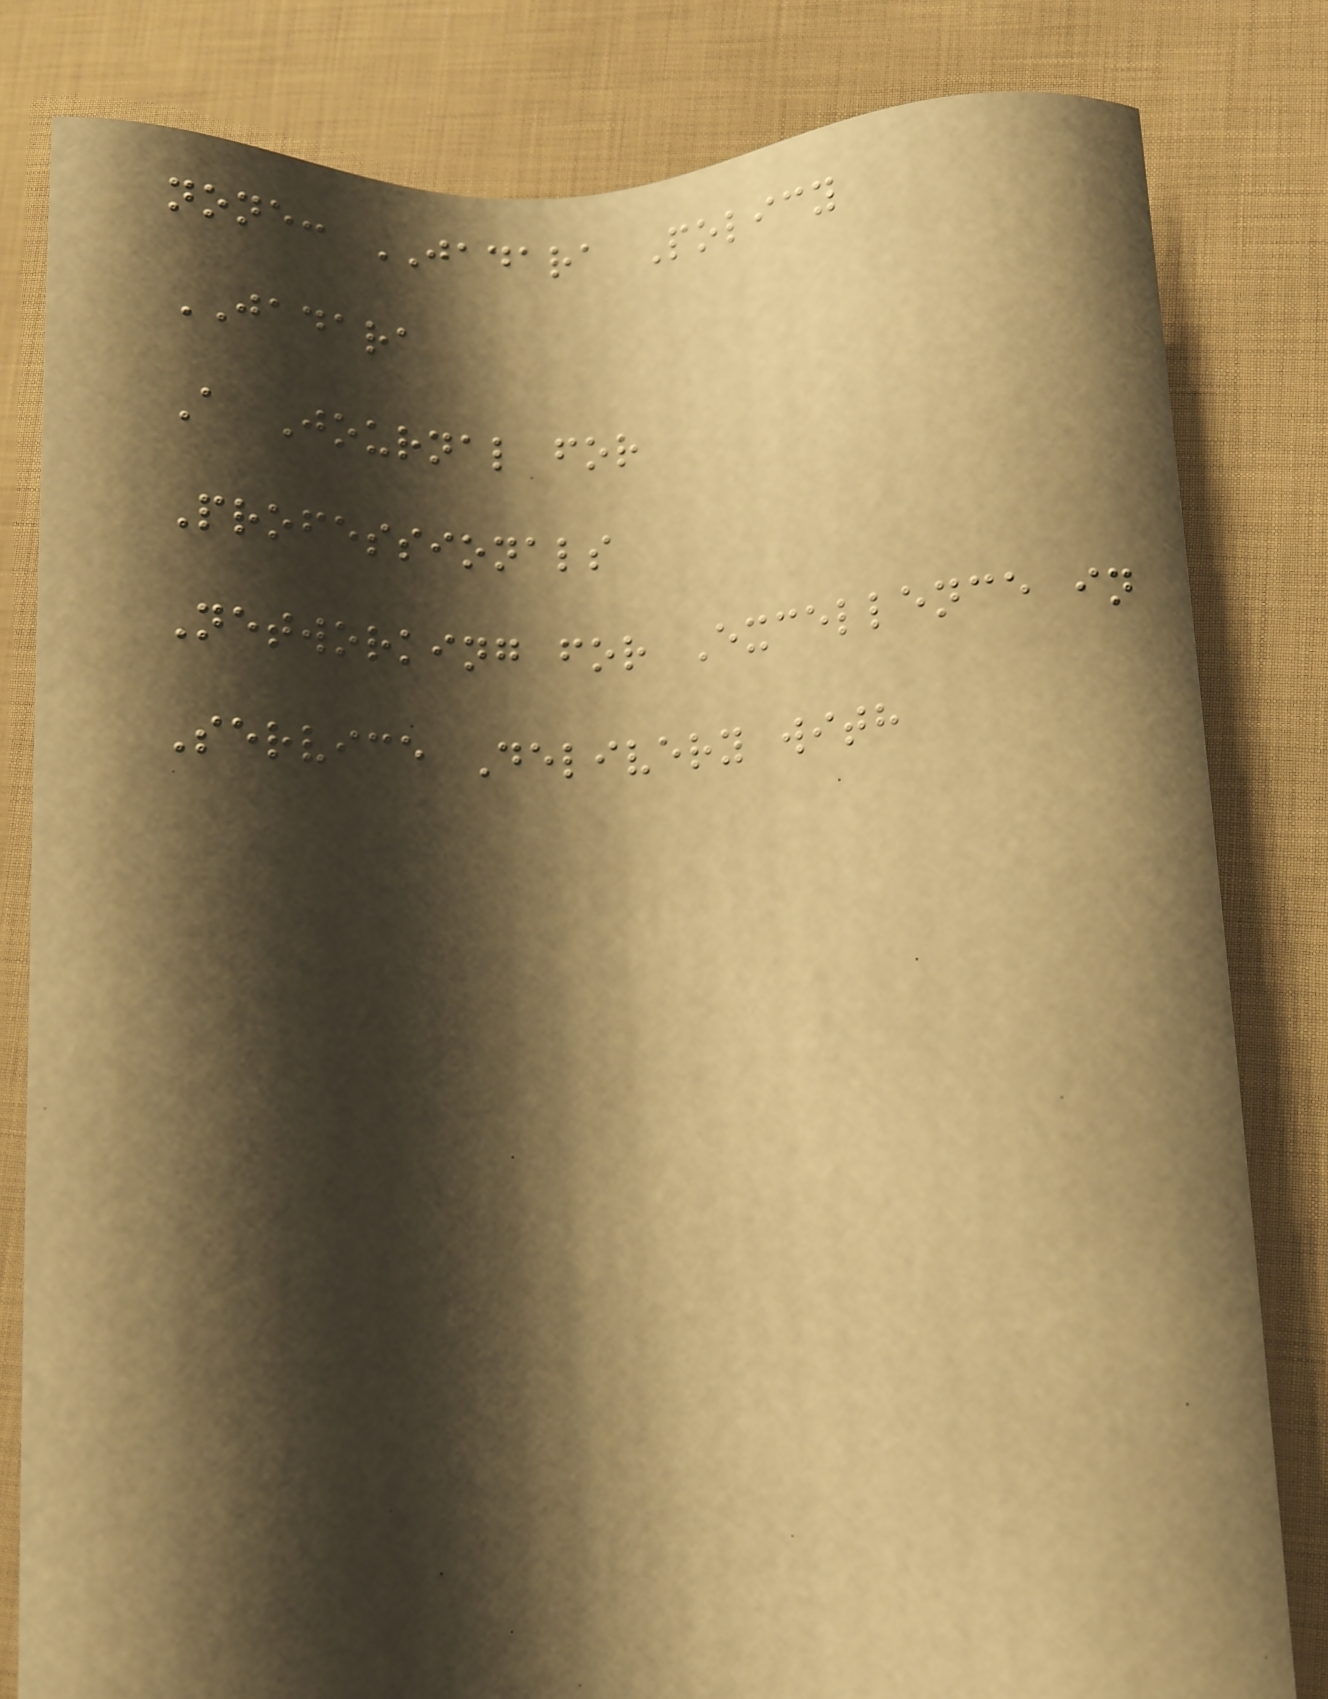none: JADARA Policy
JADARA
A Journal for
Professionals
Networking for Excellence in
Service Delivery with
